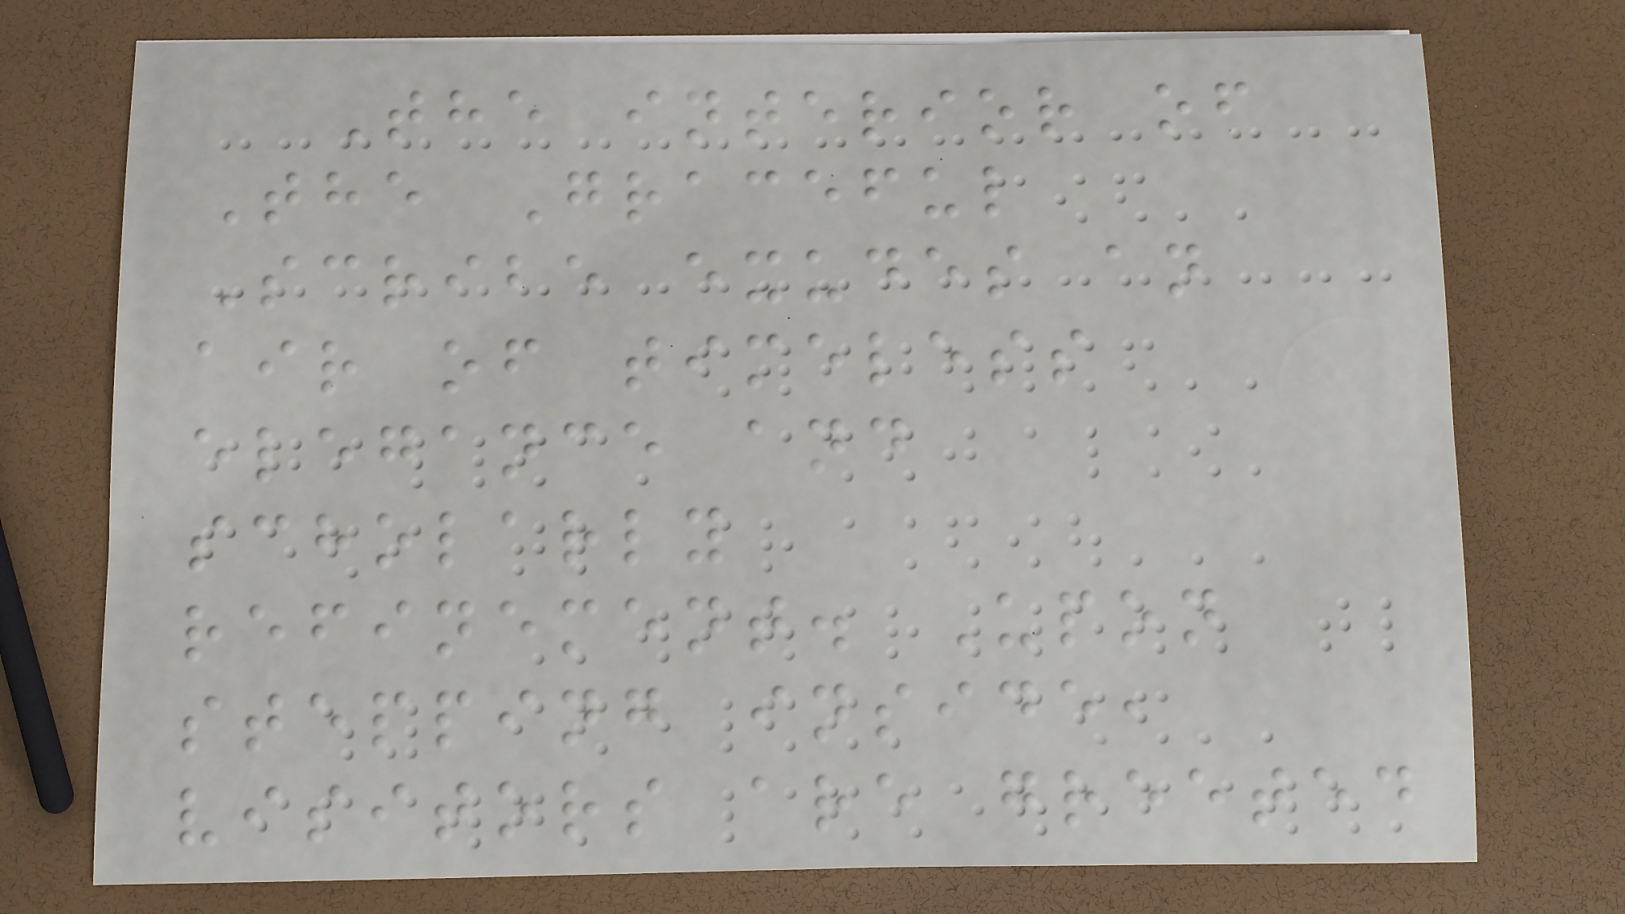The interior of
The Graceful
Scribe exudes an
air of timeless
elegance and
scholarly
refinement. Upon
stepping inside,
visitors are greeted
